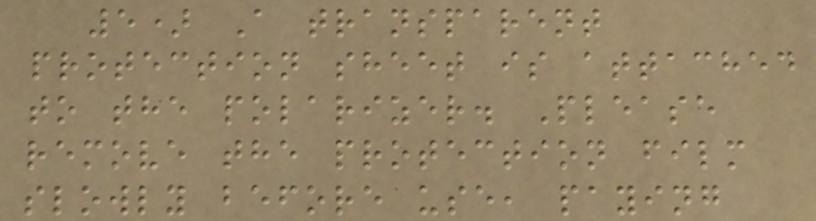5) A transparent
protection sheet is attached
to the polarizer. Please
remove the protection film
slowly before use, paying
